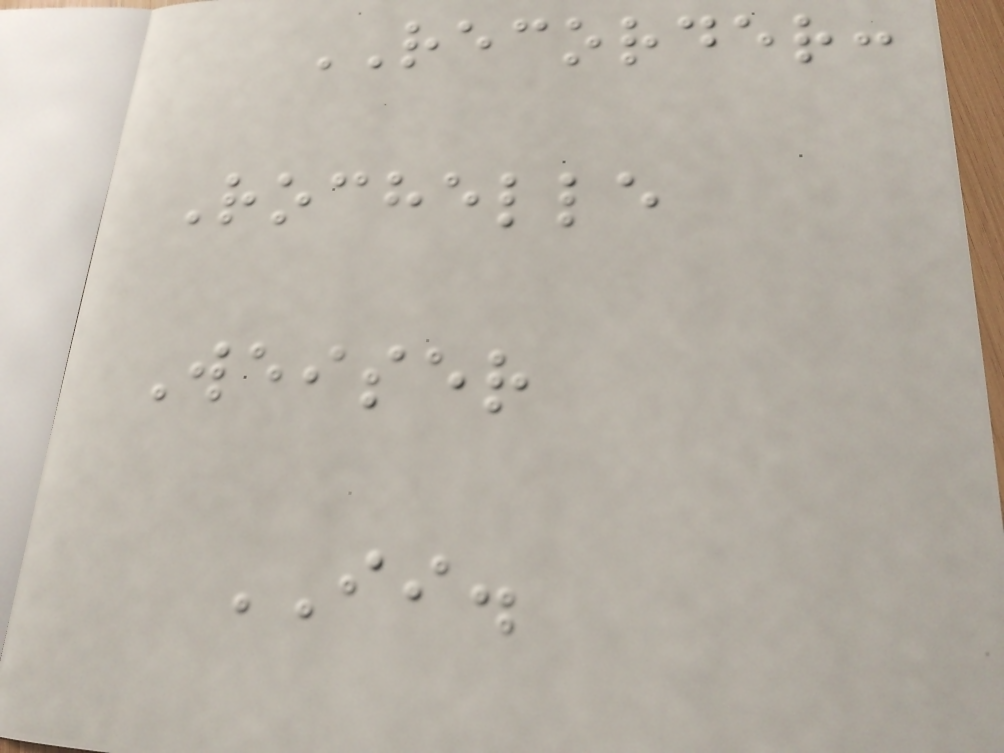RECORDER:
Rochelle
Weiser
II.
